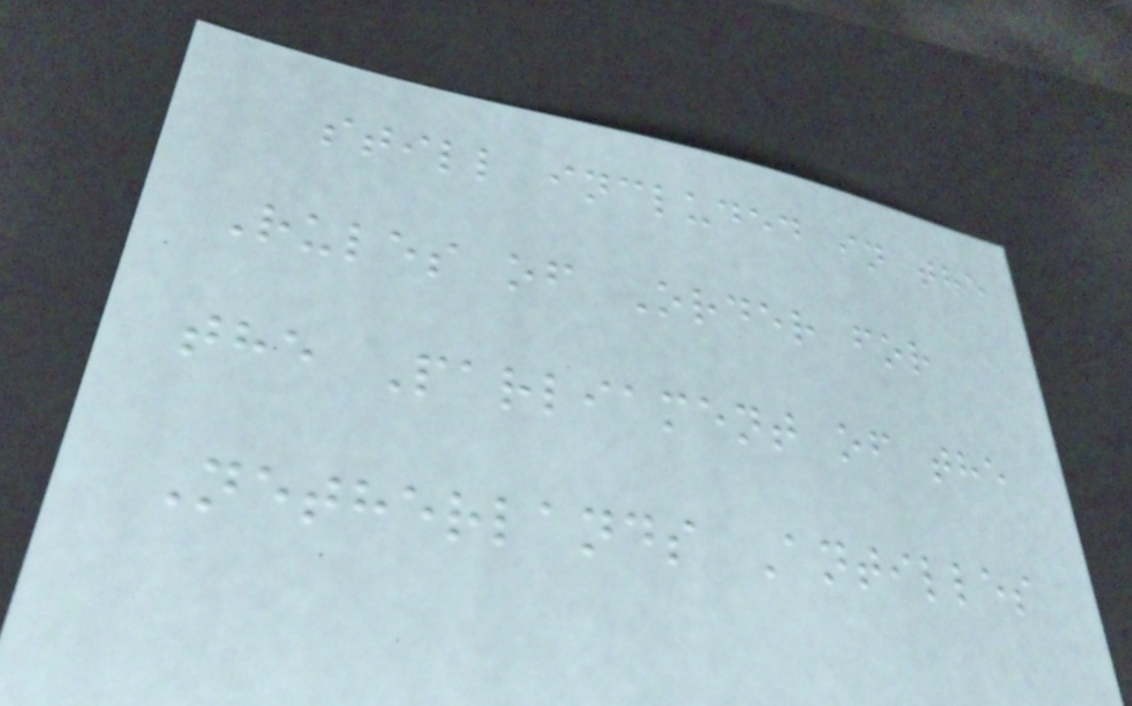still included in the
Rules of Order for
the Parliament of the
Netherlands Antilles
